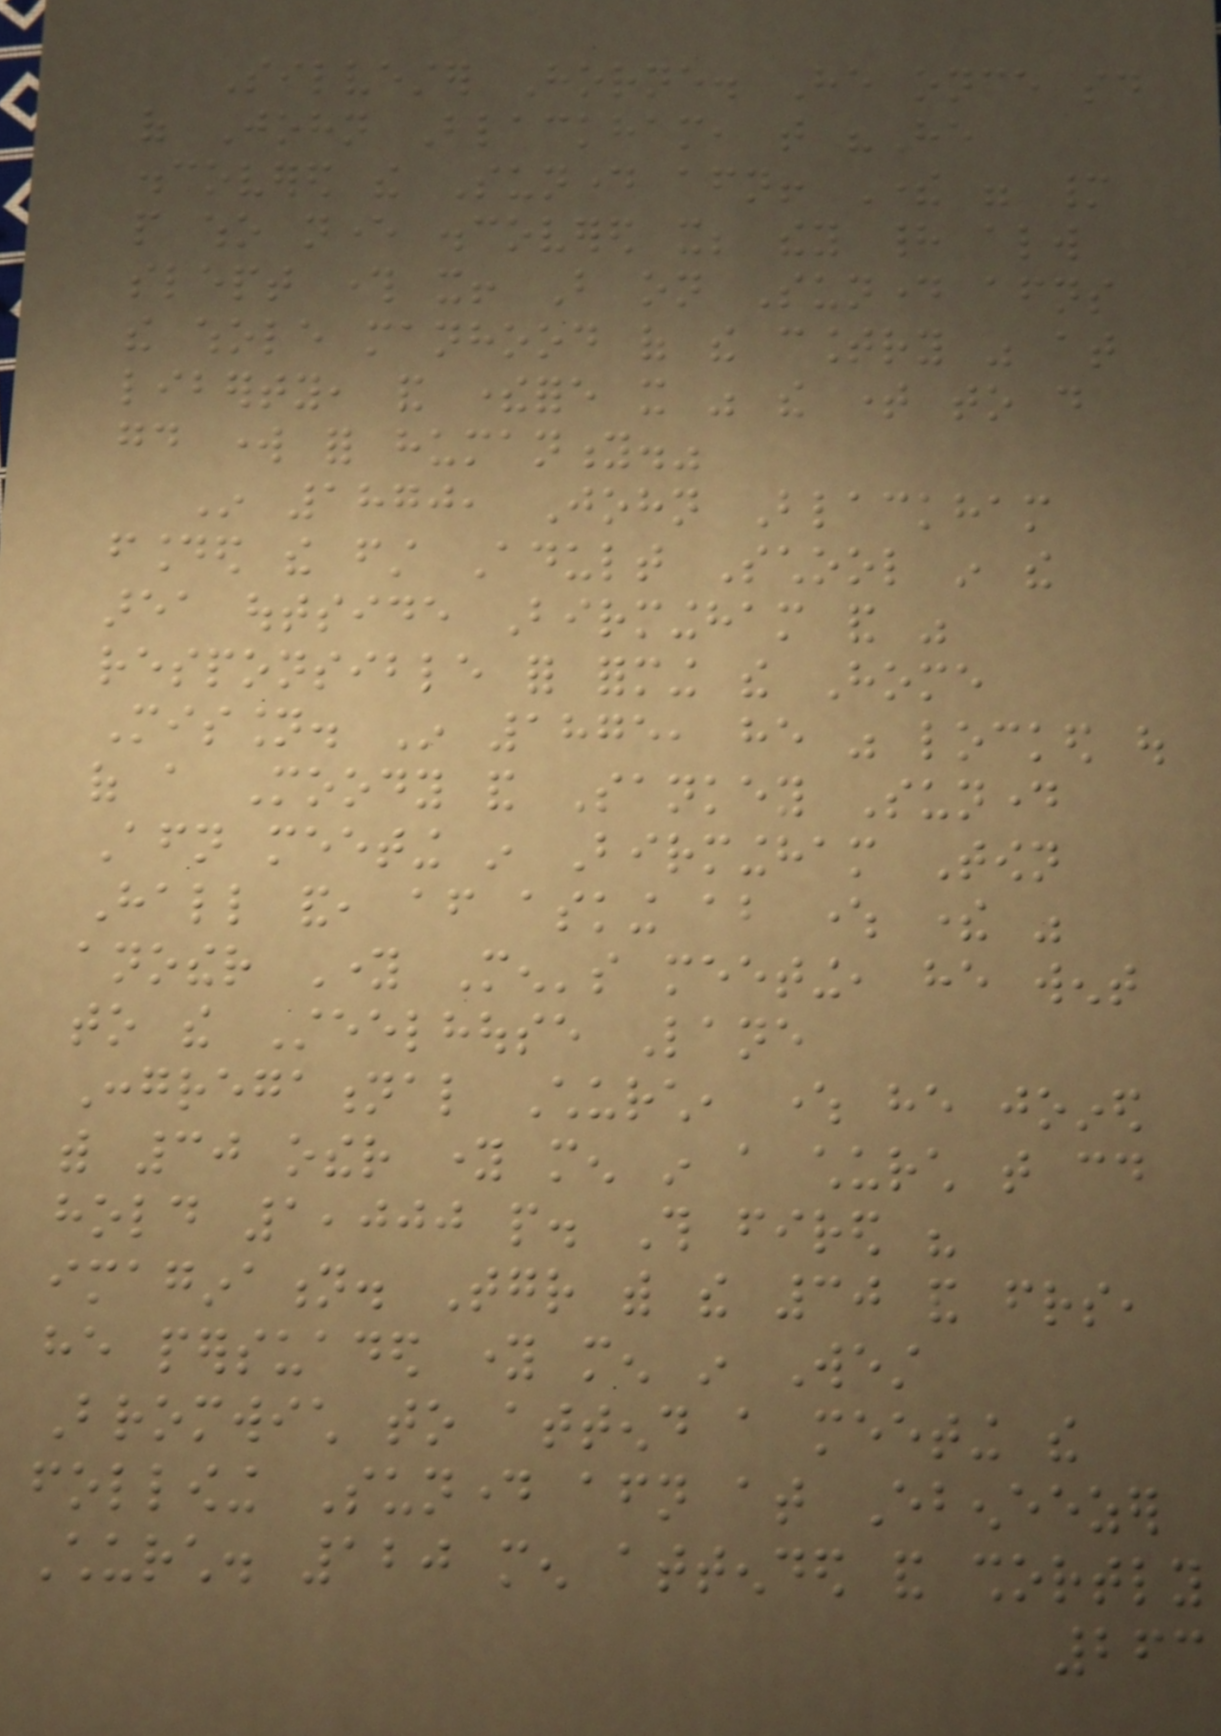Silvester Horne. He once said
of John Blackham, that "He
discovered the Sunday afternoon! There were many
people who never discovered it; they had always
slept through it! But on Sunday afternoons
the whole manhood of the country was at
liberty, and therefore it was the time to do
good work for humanity."
In 1870, John Blackham
founded the first Adult School in the
area outside Birmingham and was
responsible for forming the Home
Mission. In 1875, he was locked out
of a Moody and Sankey Sunday
Afternoon meeting in Birmingham Town
Hall and, after asking about where there was
another Young Men's meeting, he went
to the Steelhouse Lane
Congregational Church, where he joined
with 30 other young men in a church that could
hold 1,000 people. This fired his
imagination. Together with the 30 and friends,
he persuaded young men in West
Bromwich to attend a meeting the
following Sunday afternoon at Ebeneezer
Church. 120 men attended and shortly
263
